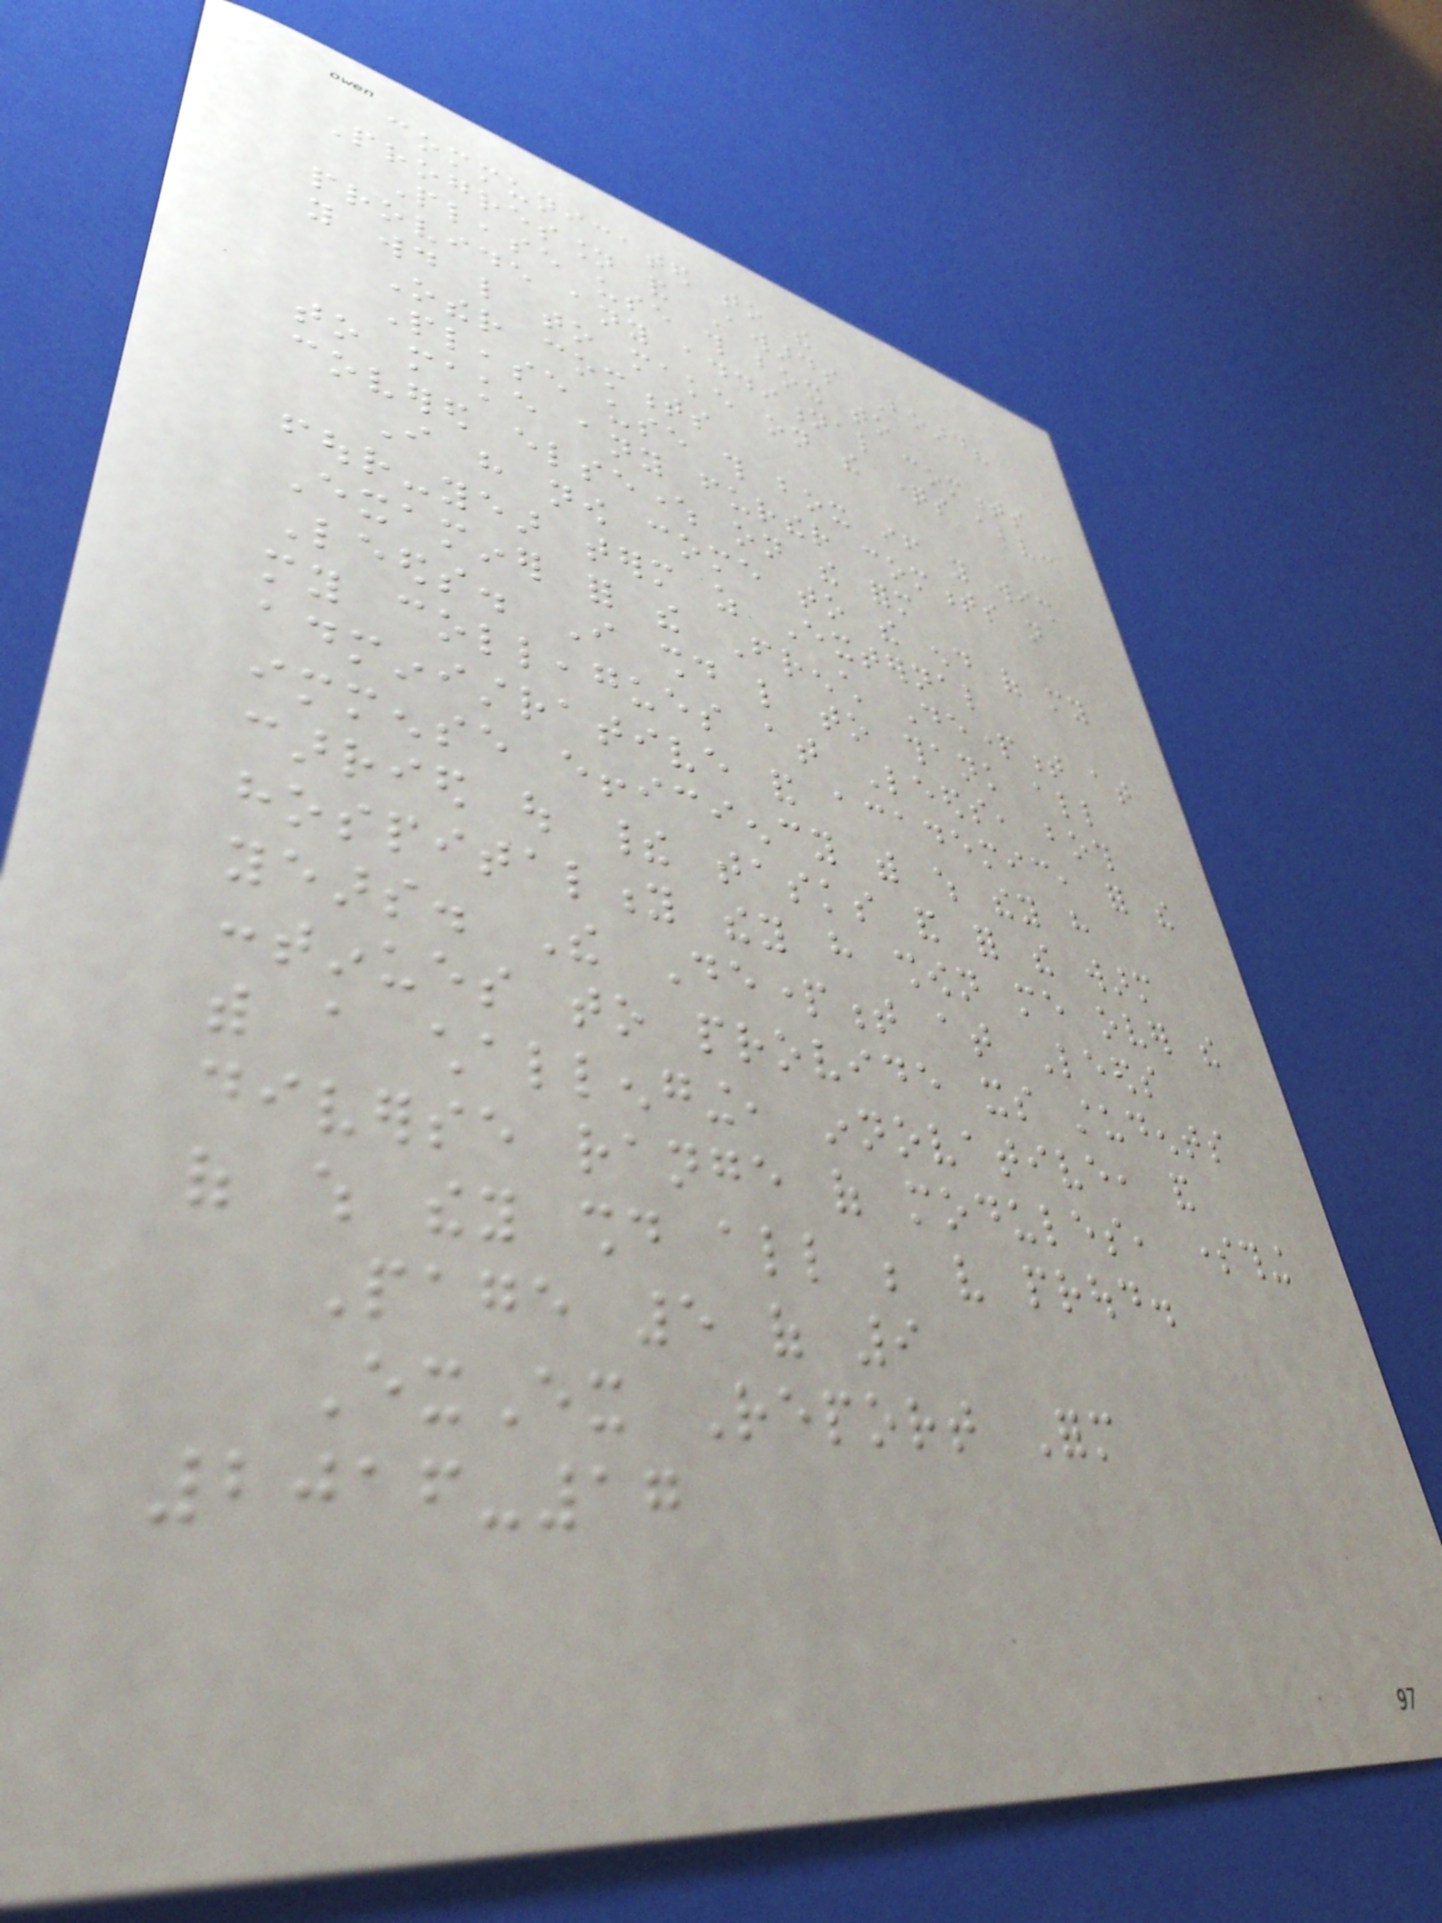communicated to the
Progression and Awards Board?
Please use this box to
provide any additional comments
you would like to make on the questions above:
Other comments
Please use this box if you wish
to make any further comments not
covered elsewhere on the form
I have now come to the end of my
four-year term as External
Examiner for the French Department at
Leeds. I should like to thank all
my colleagues at Leeds, both
administrative and academic, for the
immense efficiency with which they have
carried out their tasks and for the warm
hospitality they have shown me over the
years. The Department at Leeds
continues to provide its students
with a challenging, innovative, and
diverse range of modules, something
of which they should all be very proud.
Page 5 of 9
ExEx Report Form
2016-17
